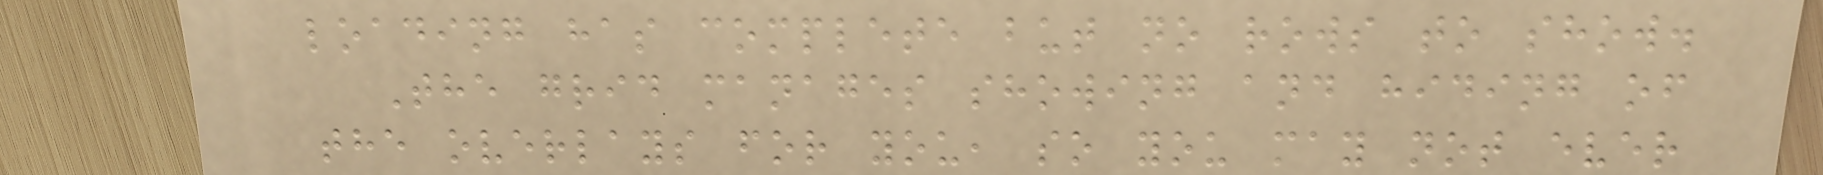loading has complete but no rows to show.
The grid manages showing and hiding of
the overlays for you, so you may not ever
